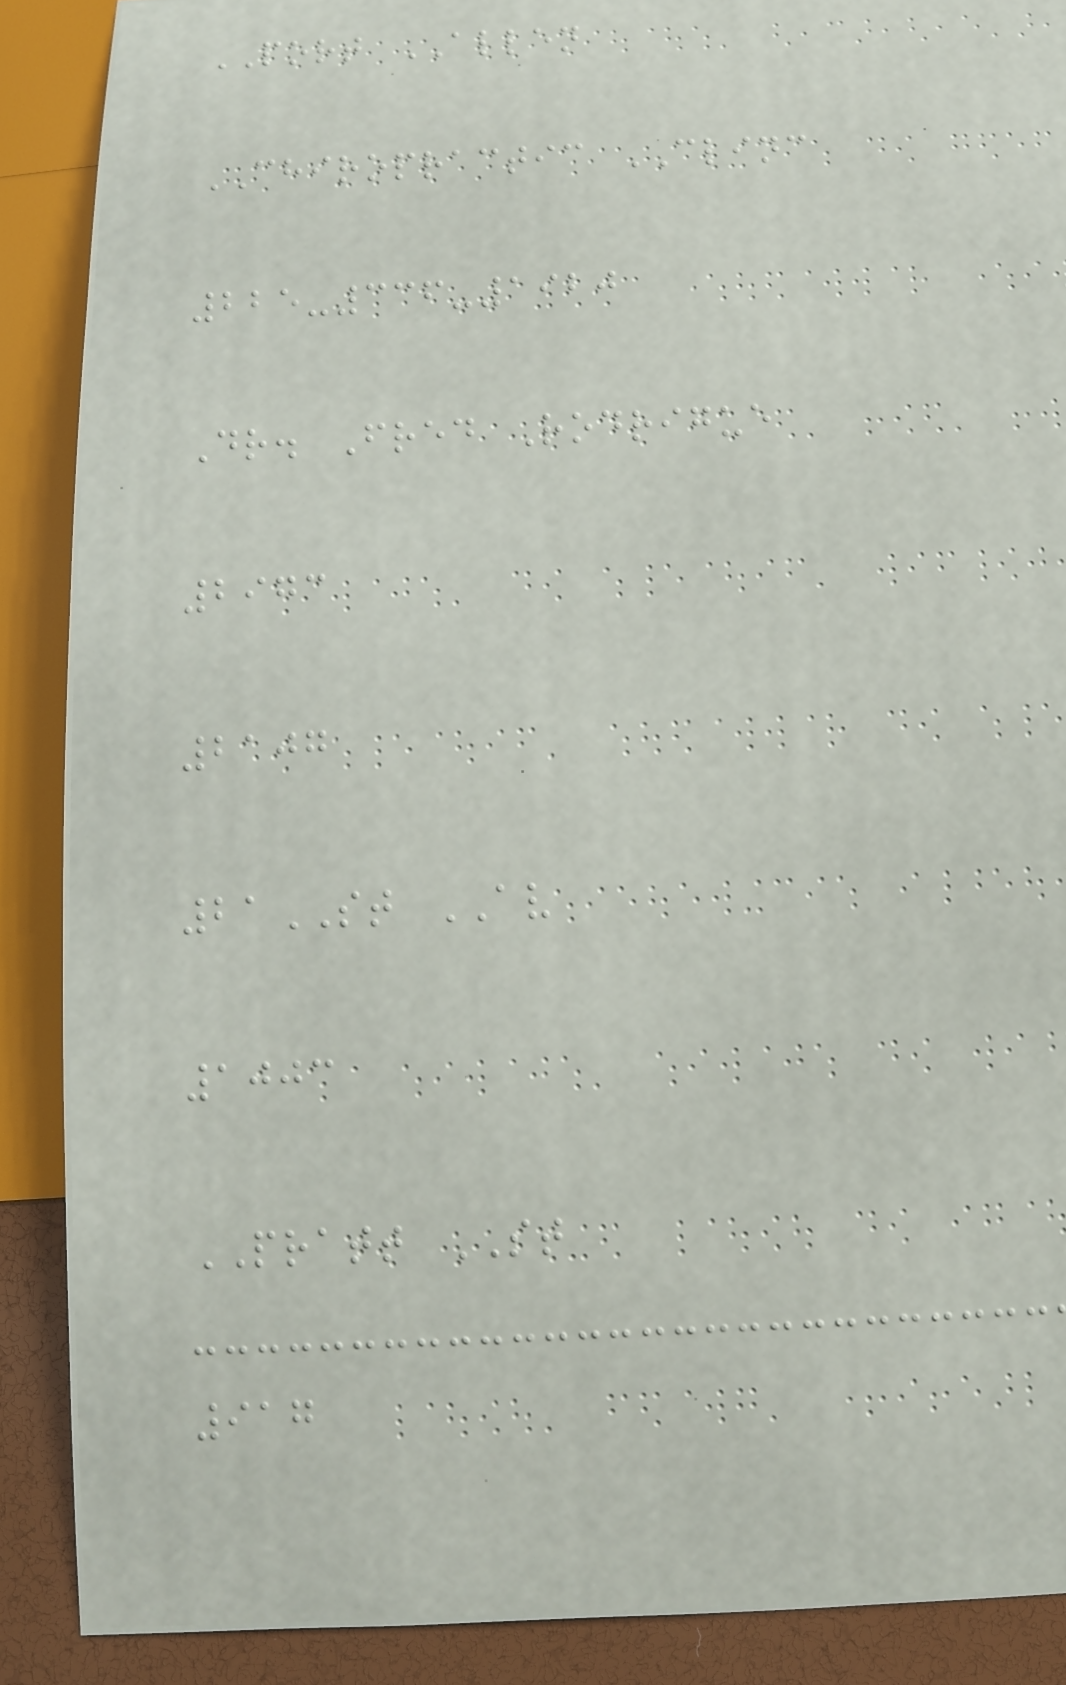PORT ALLEN
CHIROPRACTIC CLINC
225-336-1920
Dr. Fred Rodrigue
2973
2107
21ST AV
1003
PRATT ST
917
